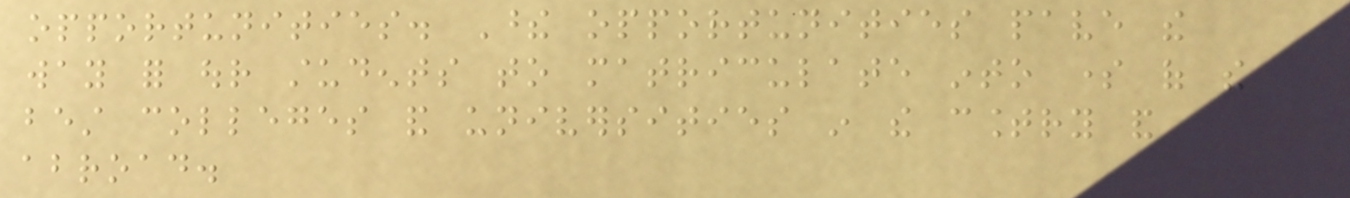opportunities. These opportunities pave the
way for our students to matriculate into some of the
best colleges and universities in the country and
abroad.
